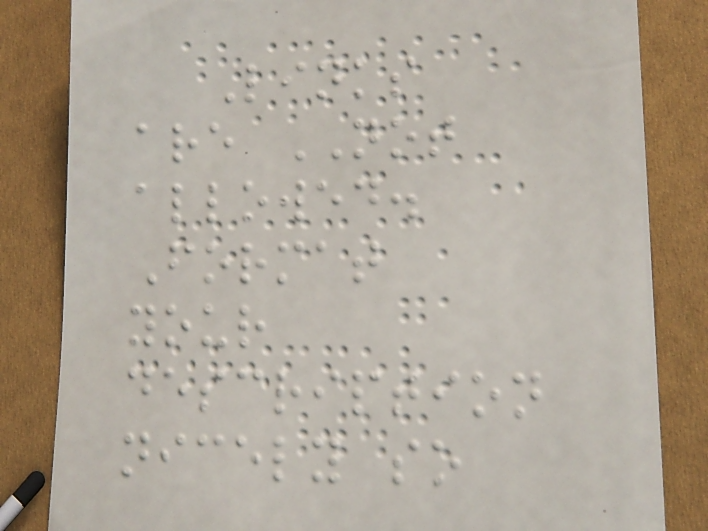Links
are NOT
allowed.
Format
your
description
nicely so
